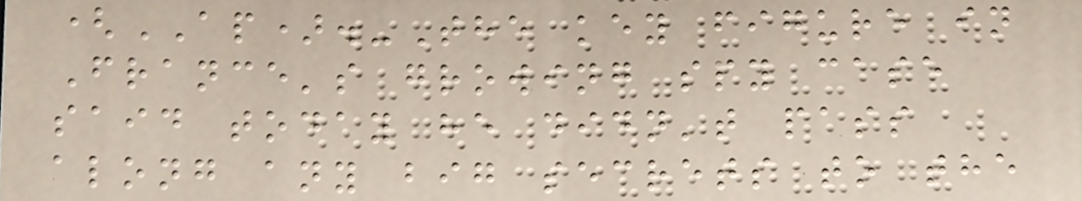(AP).-The key figure in
France's growing spy case
said today he didn't pass
along any big secrets to the
